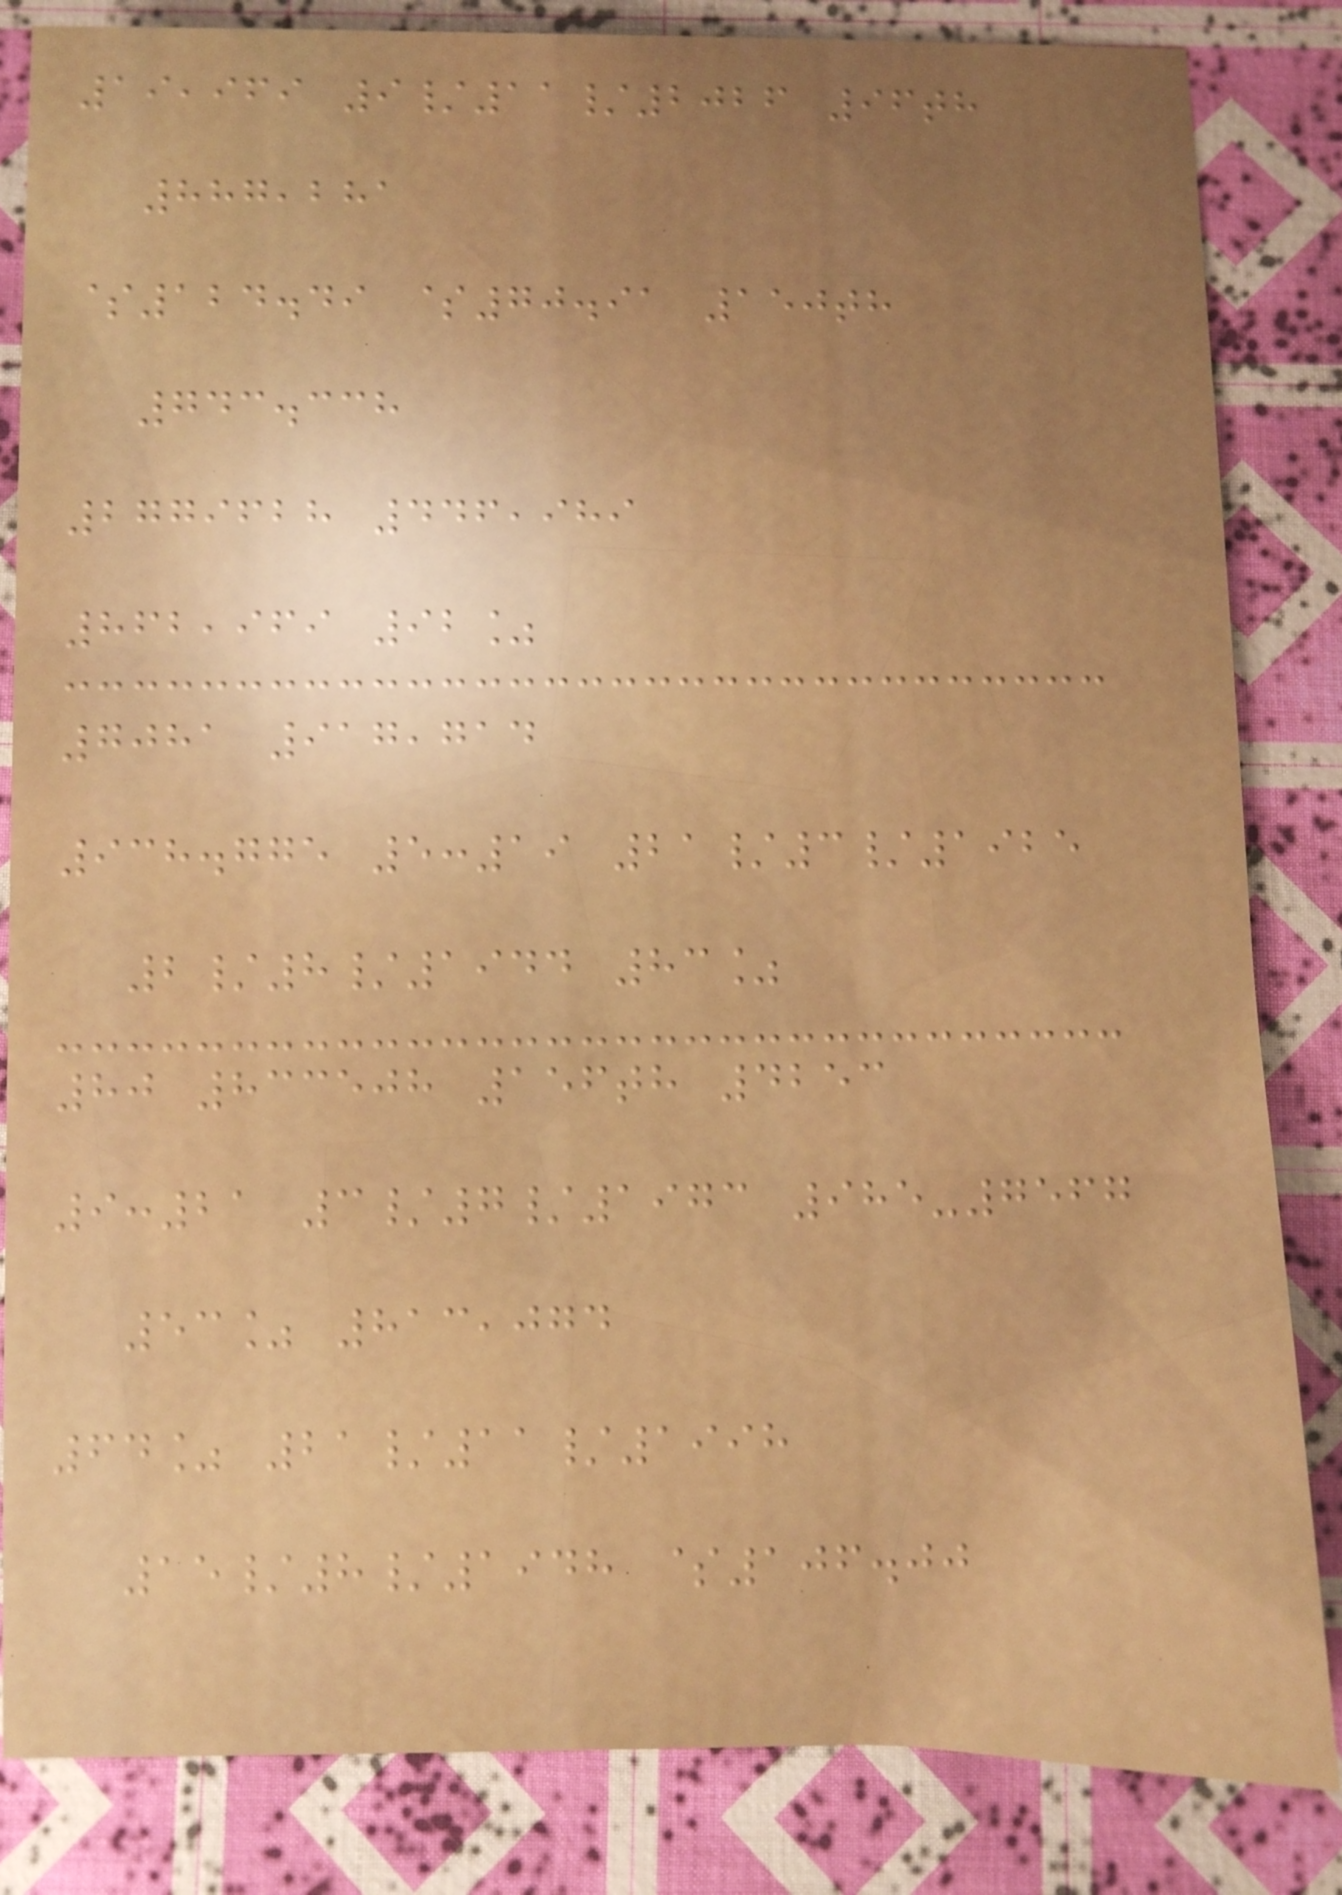19,969 9/11/2026 96th
887,281
$124.49 $70.91 150th
743.338
2779628 446,989
862,969 92%
7081 917,714
938.775 5:19 21/3/1925
2/8/1944 83%
80 833508 156th 4253
9:21 3/7/1973 985-7567
53% 813,074
64% 21/11/1998
15/8/1948 $106.00
